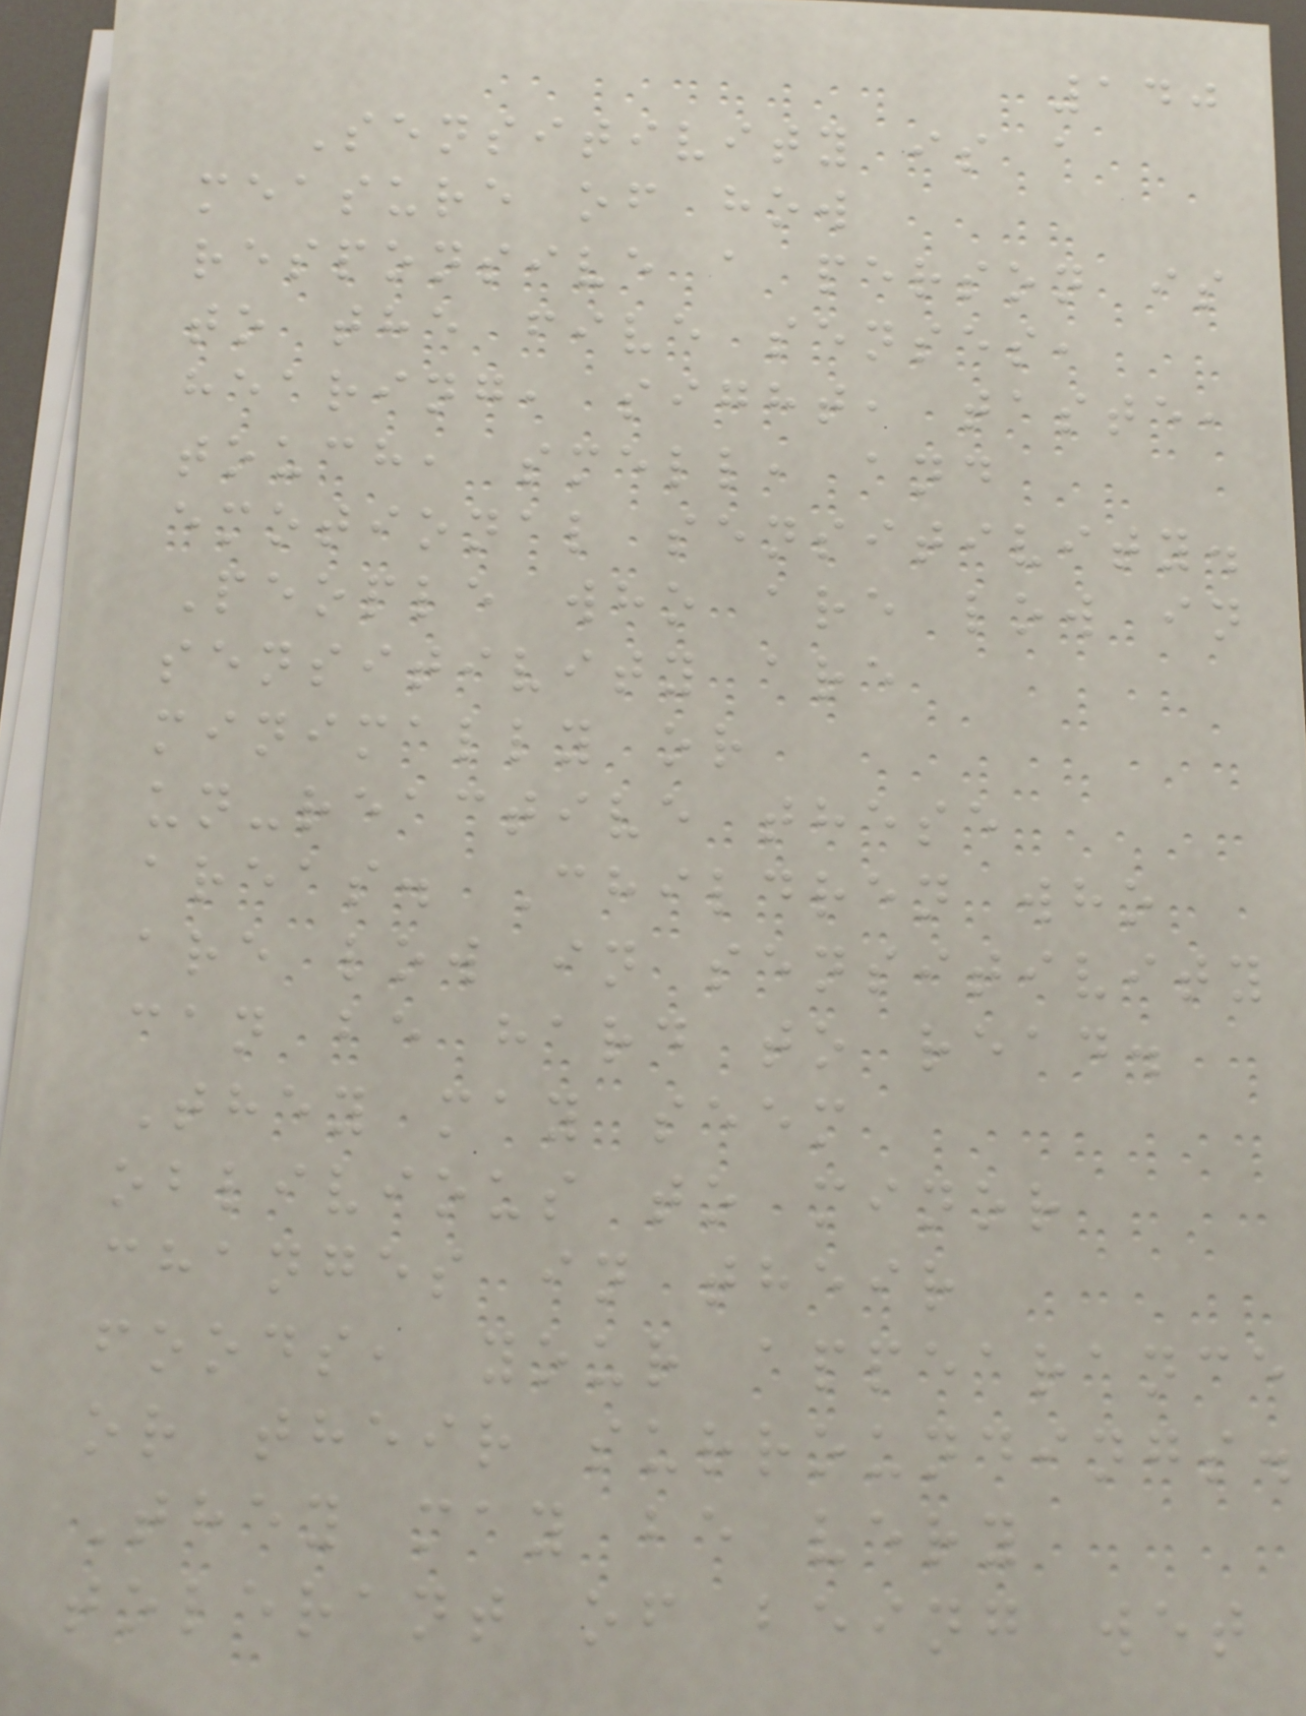140
Sensitivity is a
measure of how
responsive a person is
to the five senses,
hearing, sight, taste,
touch, smell, and
emotional sensitivity.
People who are low in
sensitivity are
minimally or
un-reactive these
areas. Children who
are low in sensitivity
can be hard to read.
They may seem
oblivious to minor
changes in their
foods, your appearance
or their surroundings.
They may be very
tolerant of being wet
